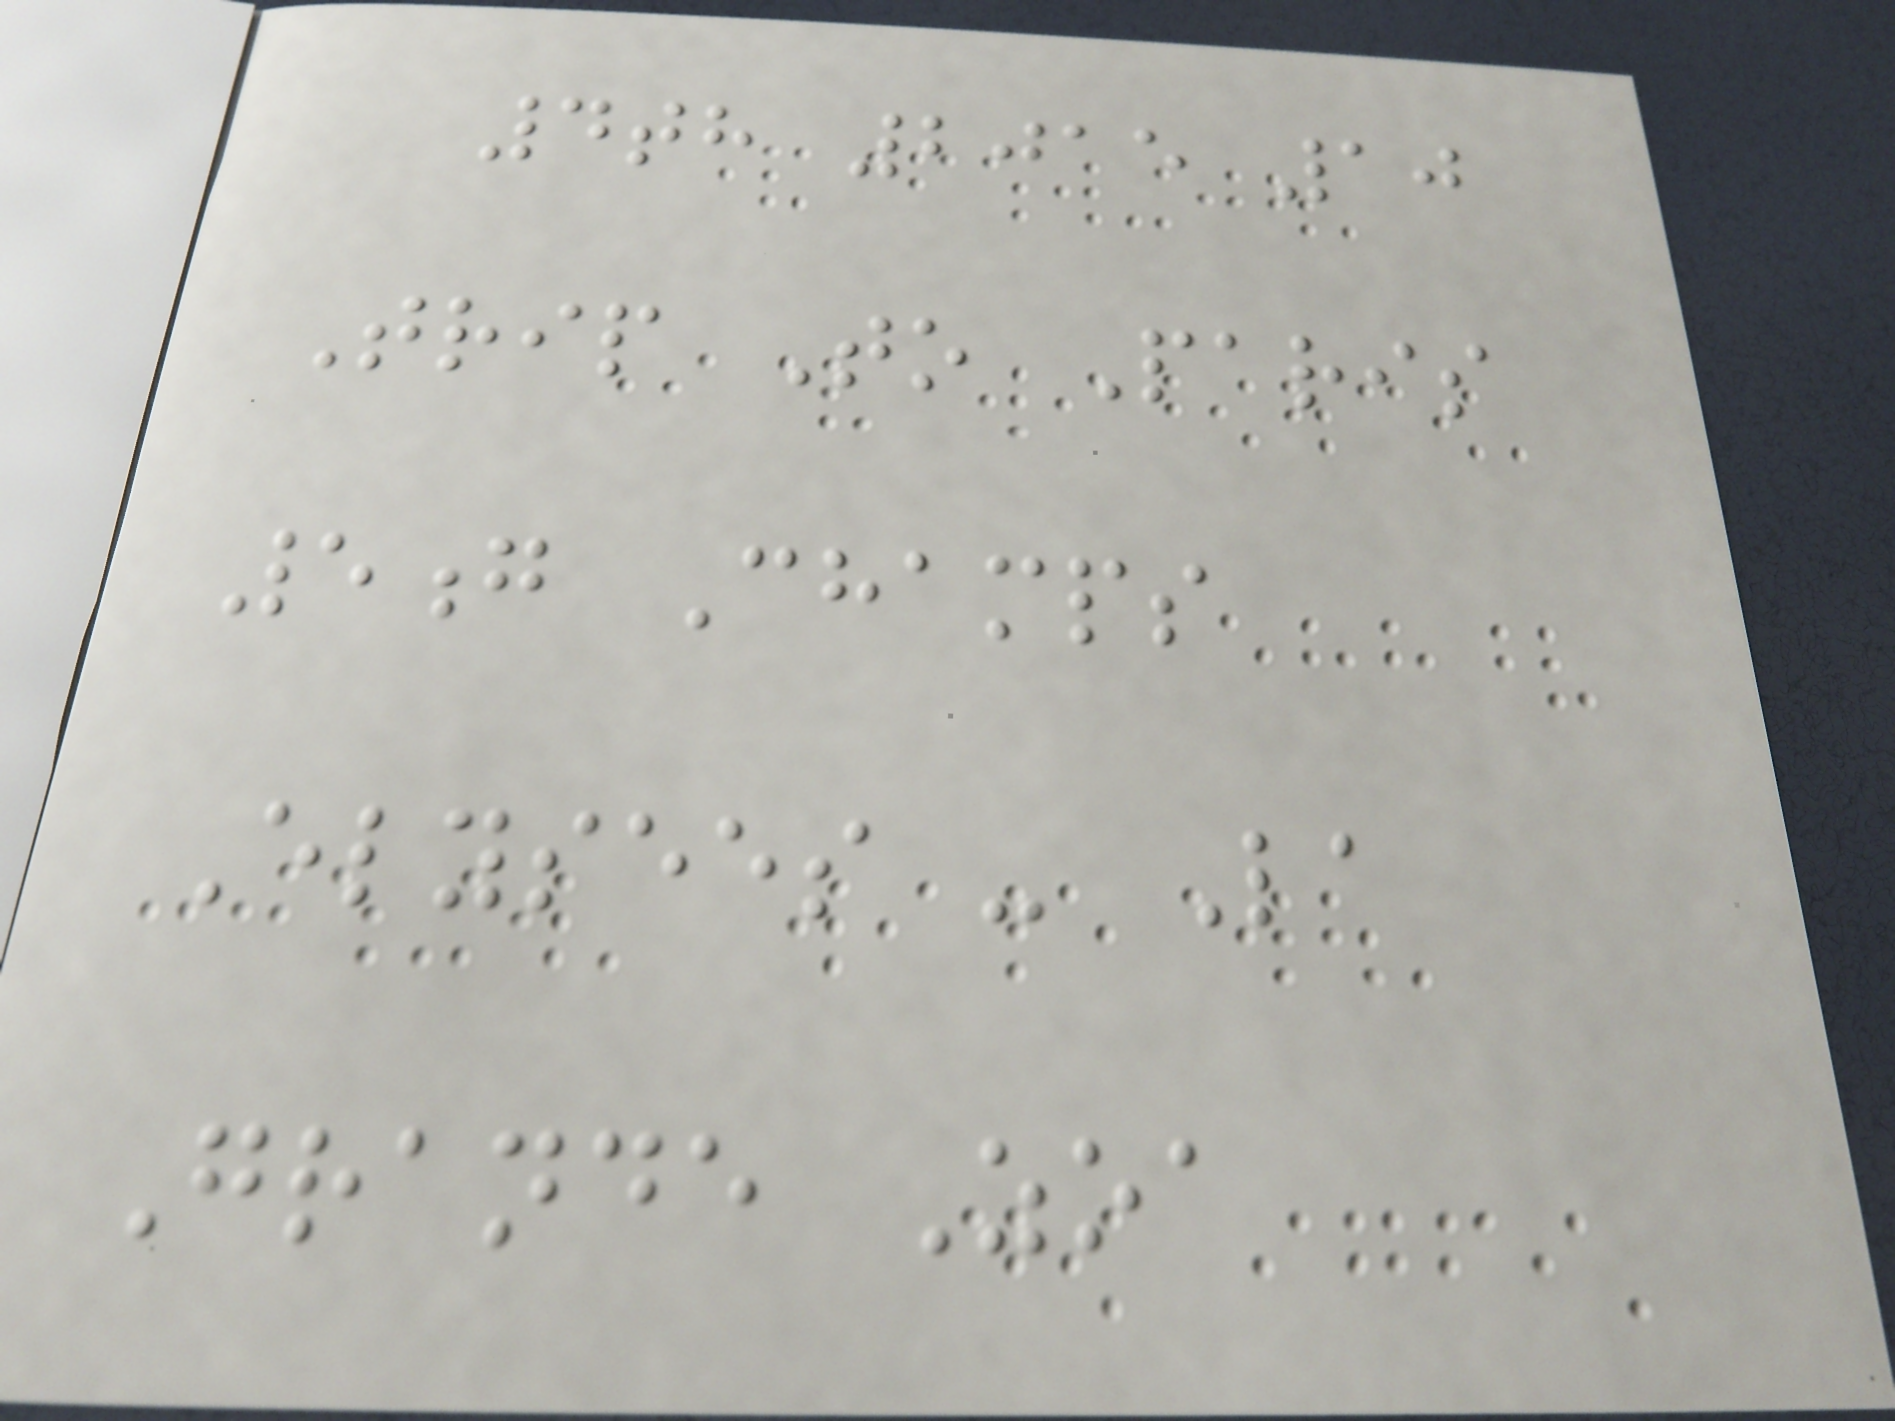4th 2015 10
Trip To Paris
5g Champs
Elysees - La
Grande Zoa
